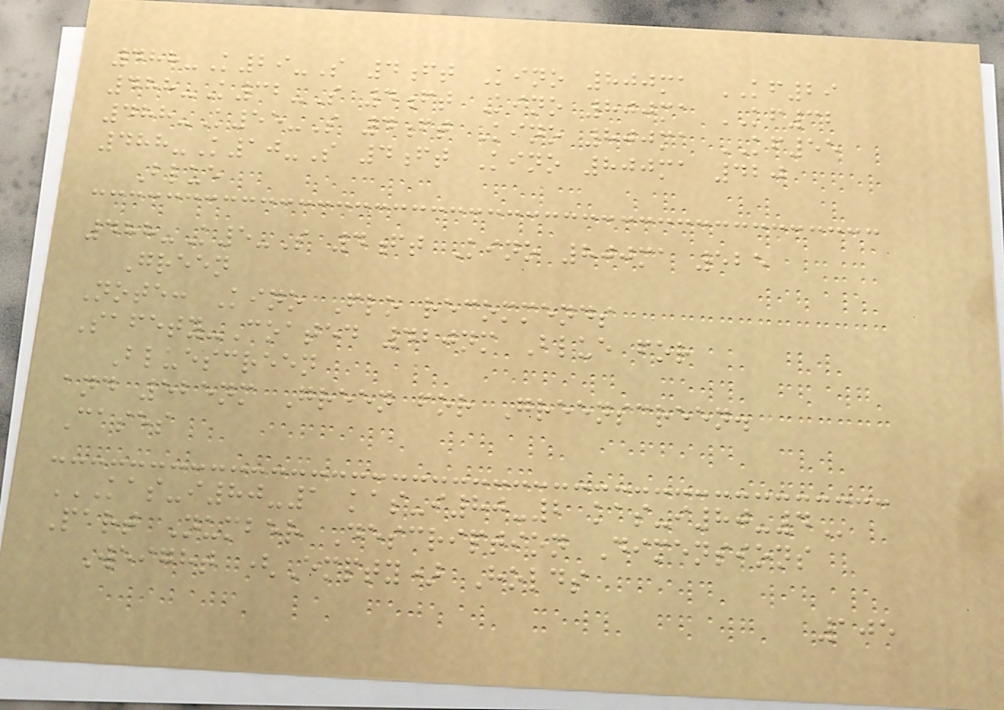488-K29-S 4ft Kino 800ma KF29
488-K32-S 4ft Kino 800ma KF32
488-K55-S 4ft Kino 800ma KF55
488-K10-S 4ft Kino 800ma 420
Blue
488-K5-S 4ft Kino 800ma 525
Green
Note: Kino Flo recommends
Safety-Coated 420nm Blue for
Bluescreen
and 525nm Green for Greenscreen.
Cases
KAS-I80-1 KAS-I80-2 KAS-I80-4
Part Number Description Dimensions
Weight (Empty) Holds
105
